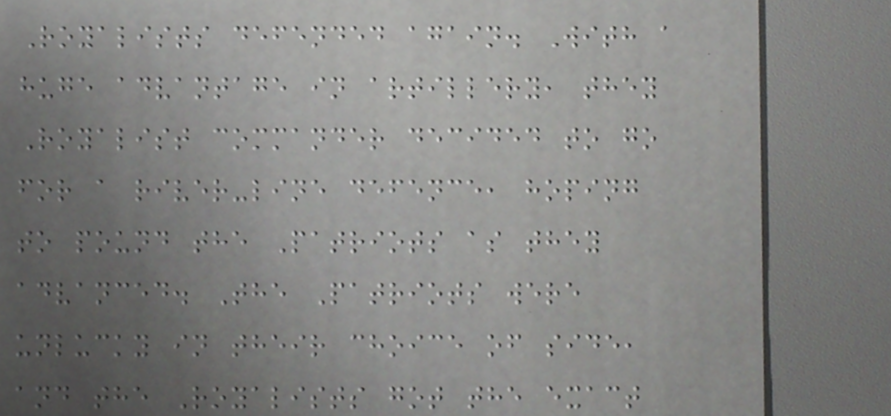Royalists defended again. With a
huge advantage in artillery, they
Royalist commander decided to go
for a river-line defence, hoping
to pound the Patriots as they
advanced. The Patriots were
unlucky in their choice of side,
and the Royalists got the exact
